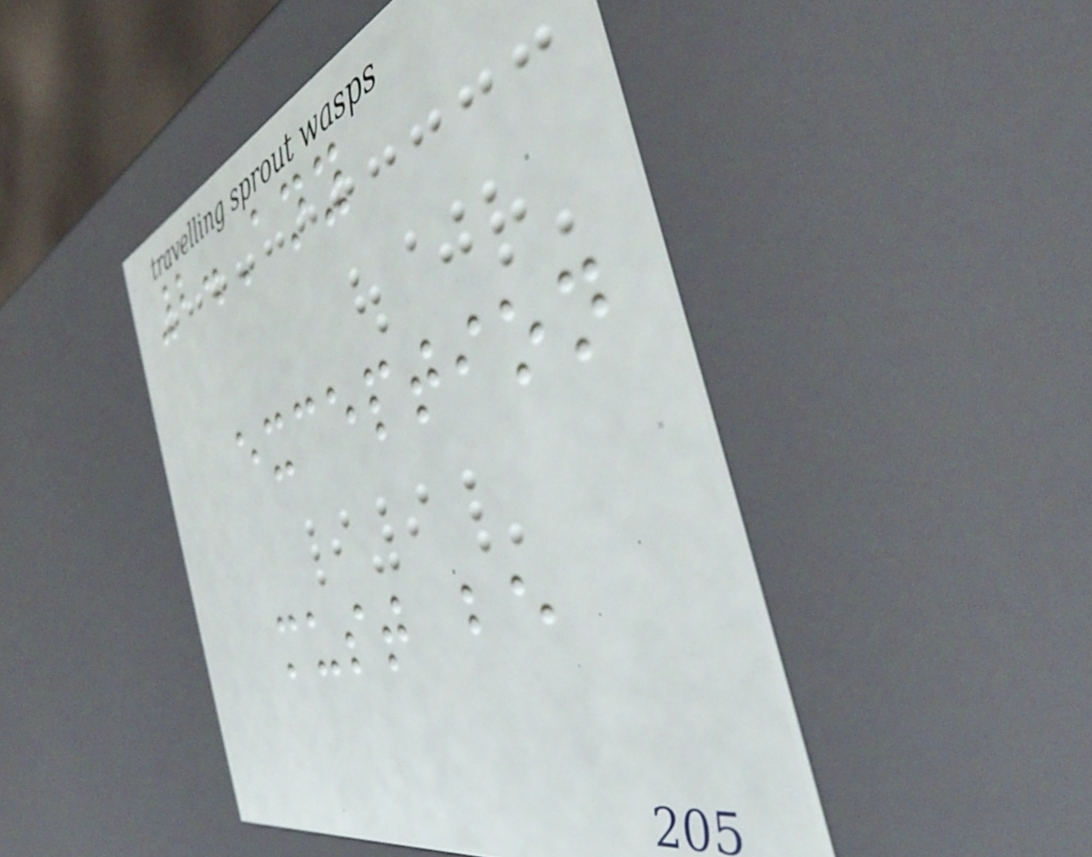2.Any
exception
must be
